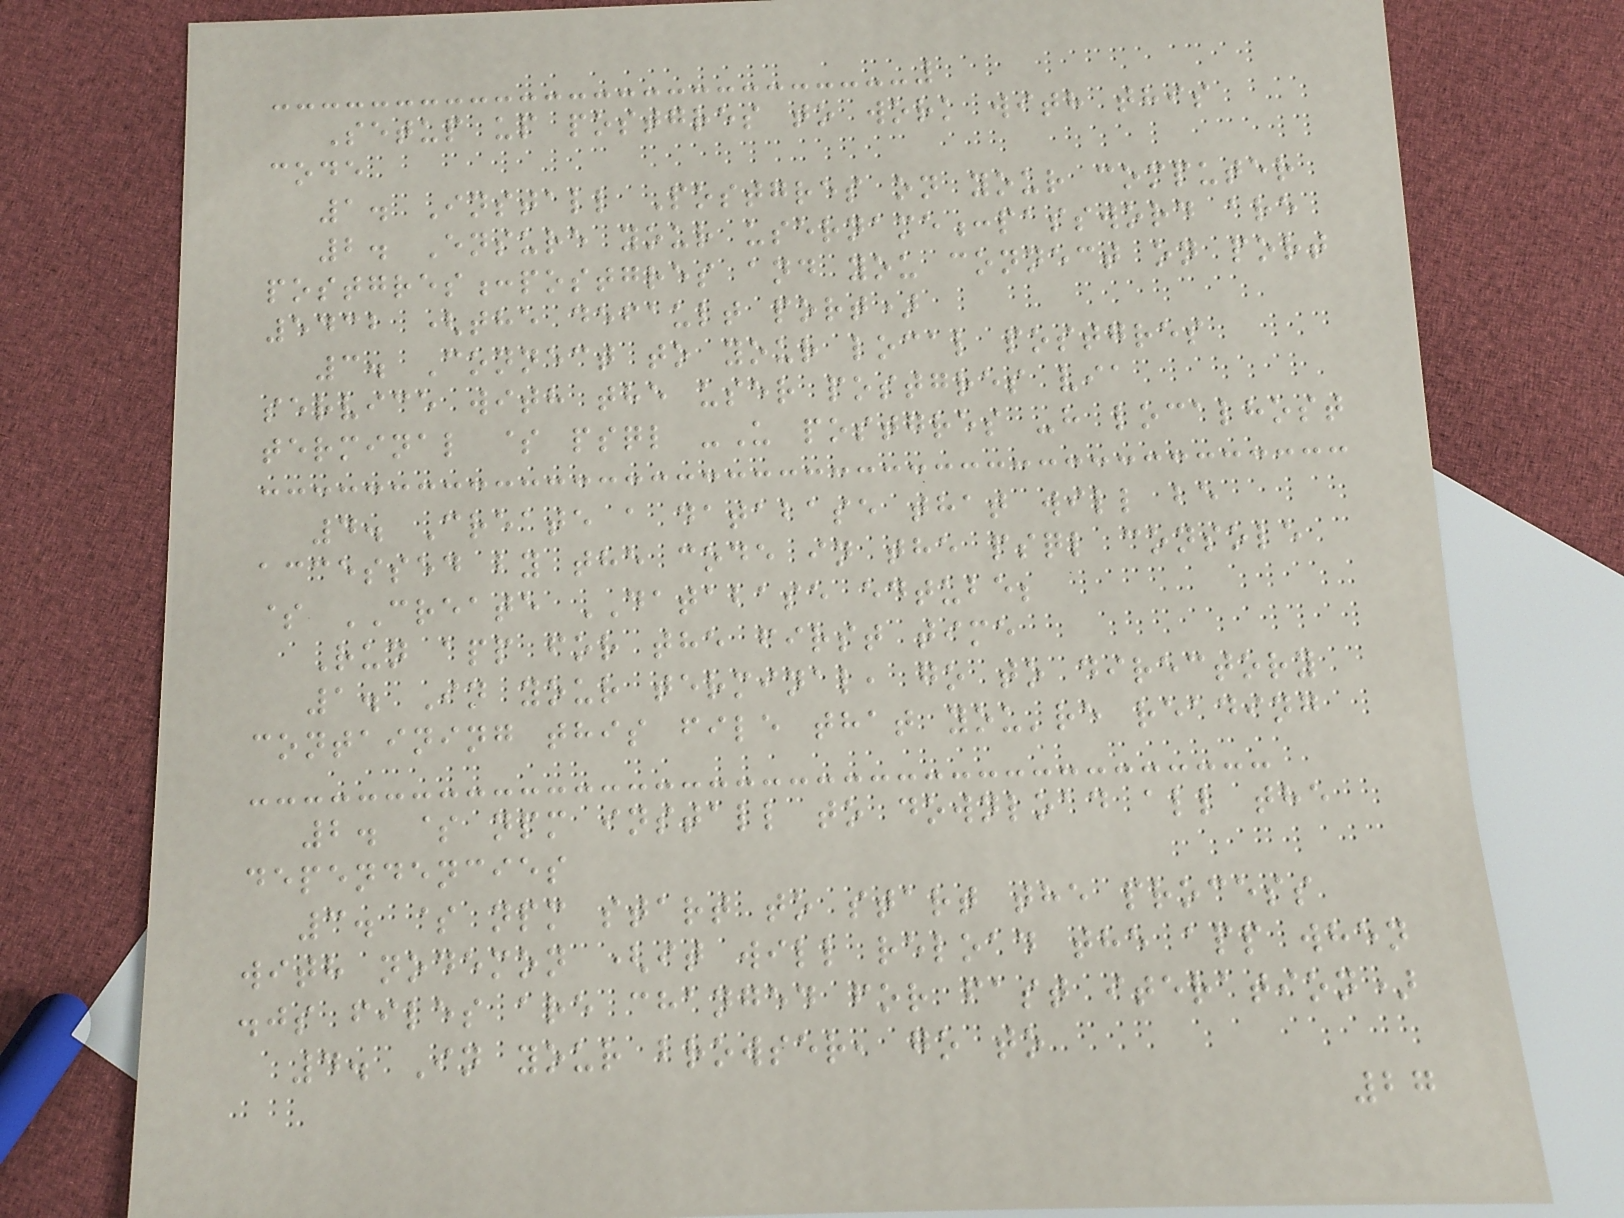Setup up postgres to work with this
code
1. Install Postgres on your computer
2. Ensure your username:password are
postgres:postgres and you connect on port
5432 (the default port)
3. Connect to your local postgres
service with the user postgres via
terminal $ psql -U postgres -h localhost
4. Create a database that will be
accessed by the code in the psql console
$ CREATE DATABASE edtube;
Run app for the first time
1. In your terminal, go to directory
containing this file that you're reading
2. $ npm install to download all the
dependencies
3. $ npm start to start the process
with nodemon (it will reload the app when
.js files are changed for fast iteration)
4. In your browser, go to
27
